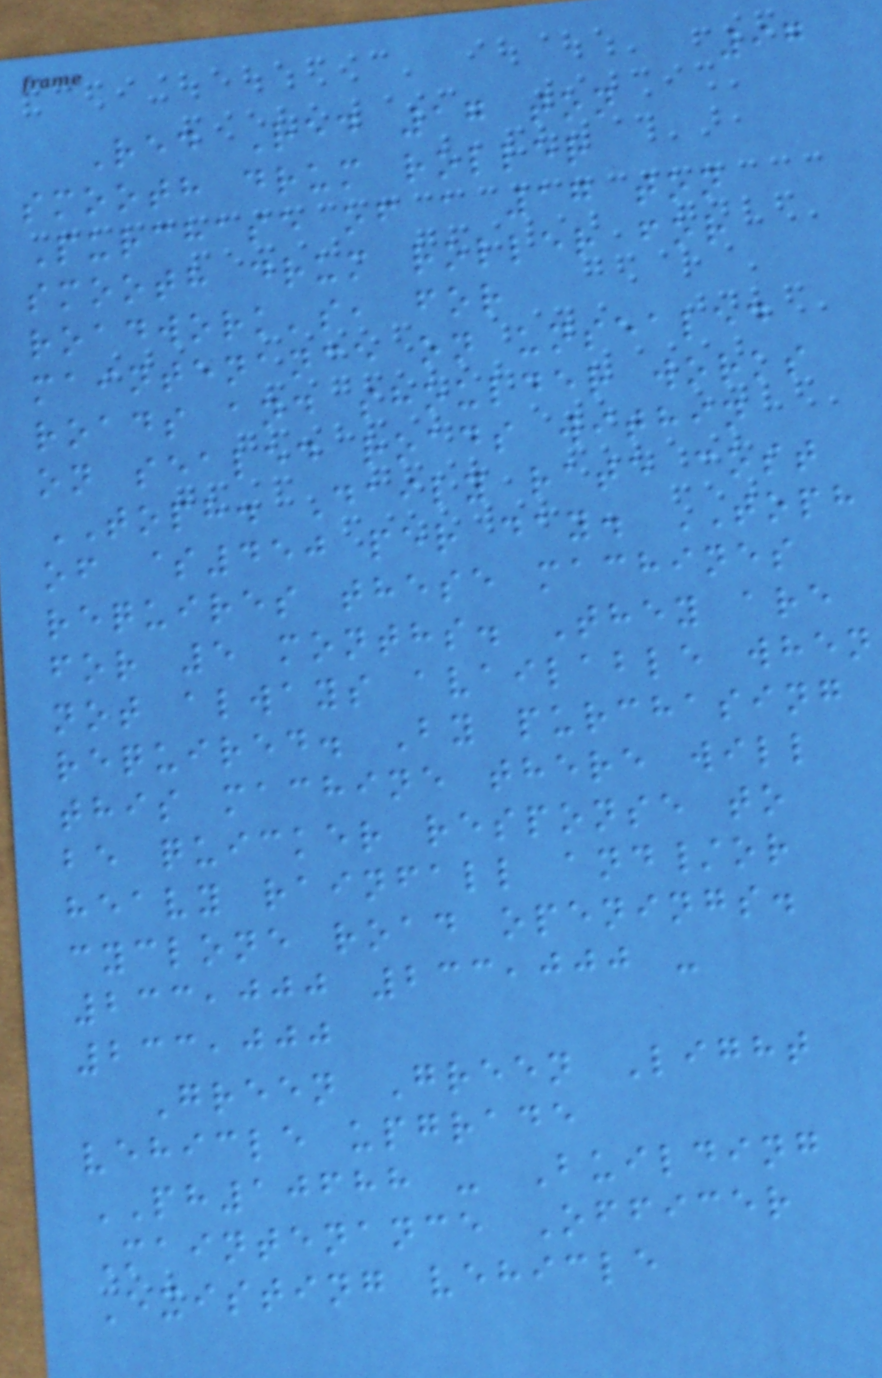97
Red Red 17 ton
smooth drum roller
Purchase of a 17 ton
smooth drum roller for
roadwork's, for
maintenance on unsealed
roads and shoulder works
on sealed roads within
TOPH. Daily rate cost
of $450 per day. TOPH
requires these machines
for 5 months. They are
not always available when
required. By purchasing
this machine there will
be quicker response to
heavy rainfall and/or
cyclone road openings.
233,000 233,000 -
233,000
Green Green Light
vehicle upgrade
PH10688 - Building
Maintenance Officer
Existing vehicle
